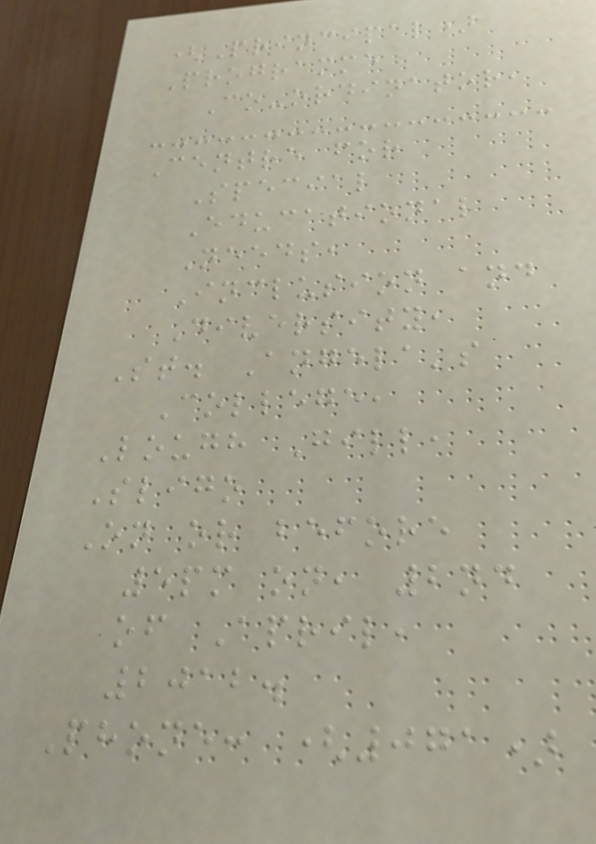(Principal)
Programme
Co-ordinator,
Centre for
Special
Educational
Needs,
Inclusion and
Diversity,
St. Angela's
College,
Lough Gill,
Sligo
On or before
5pm on, 2nd
of April,
2012.
Phone: (071)
